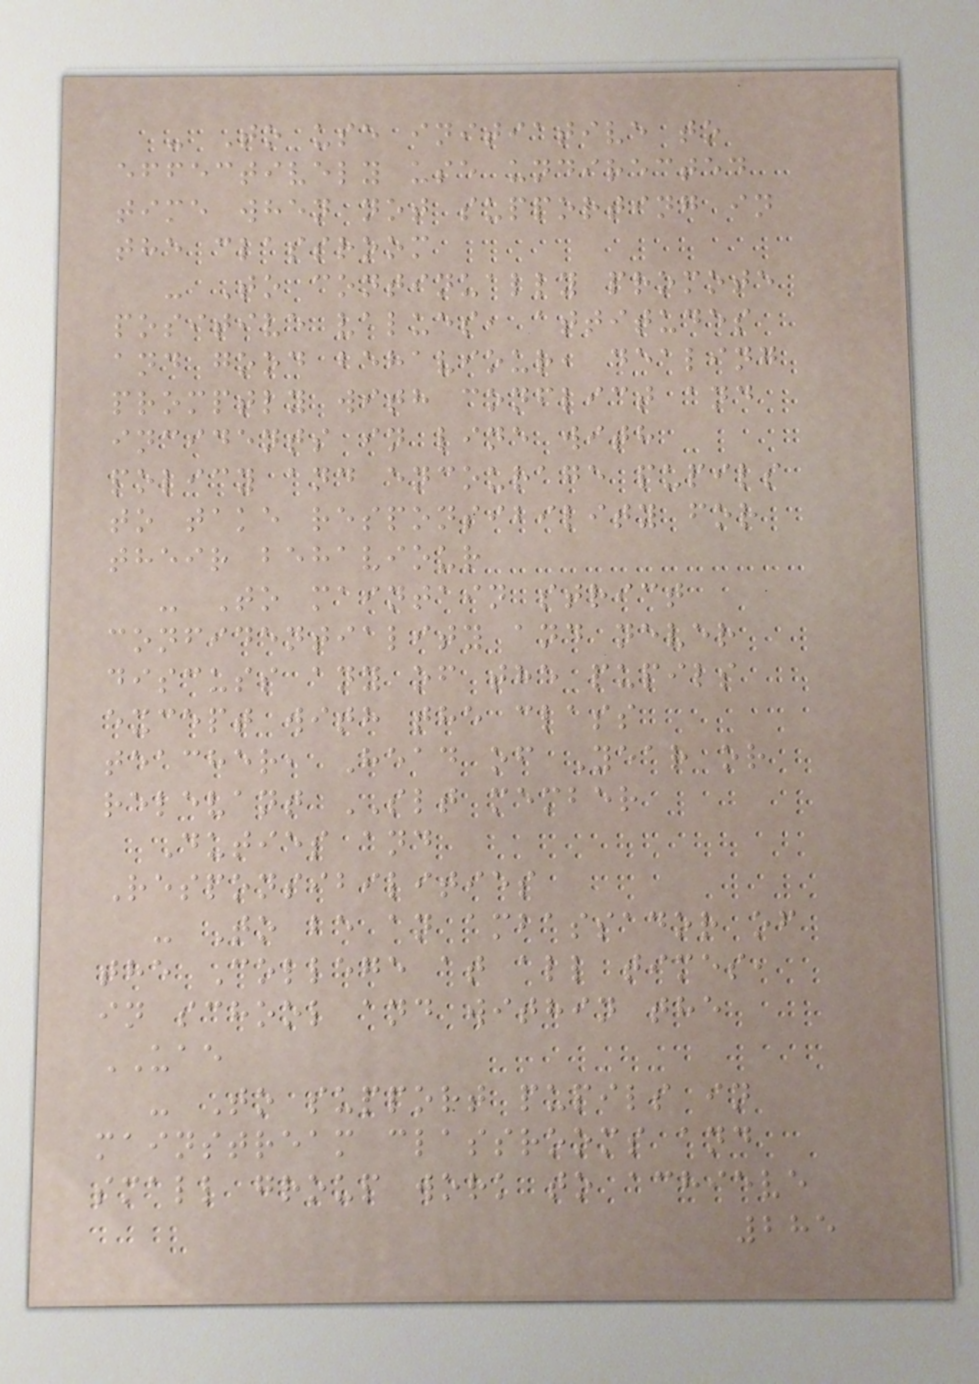- To use initiative to
effectively use undirected
time when not supporting in
the classroom
- To continually promote
positive values, attitudes
and good behaviour, dealing
promptly with conflict and
incidents in line with
policy and encourage pupils
to take responsibility for
their behaviour
- To maintain strict
confidentiality and never
discuss any of the pupils
except with the class
teacher, Head of Year or
relevant SLT member
Duties and
Responsibilities
- To be an ambassador of
the College at all times,
in school and within the
UAE
- To support pupils in
mainstream classrooms and
small group work to achieve
285
